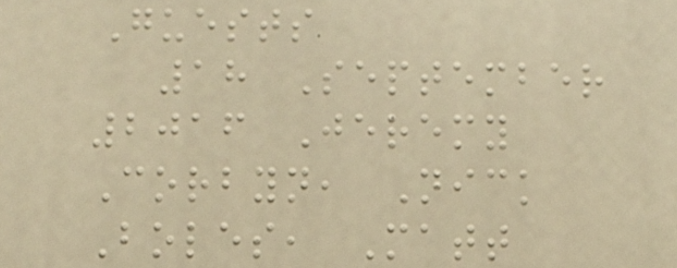Guests
18 September
2016 Jeremy
Corbyn, Nick
Boles, Matt
